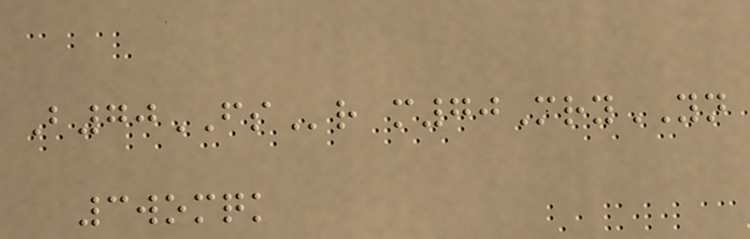B70FSr m70MryYN
3womqk
